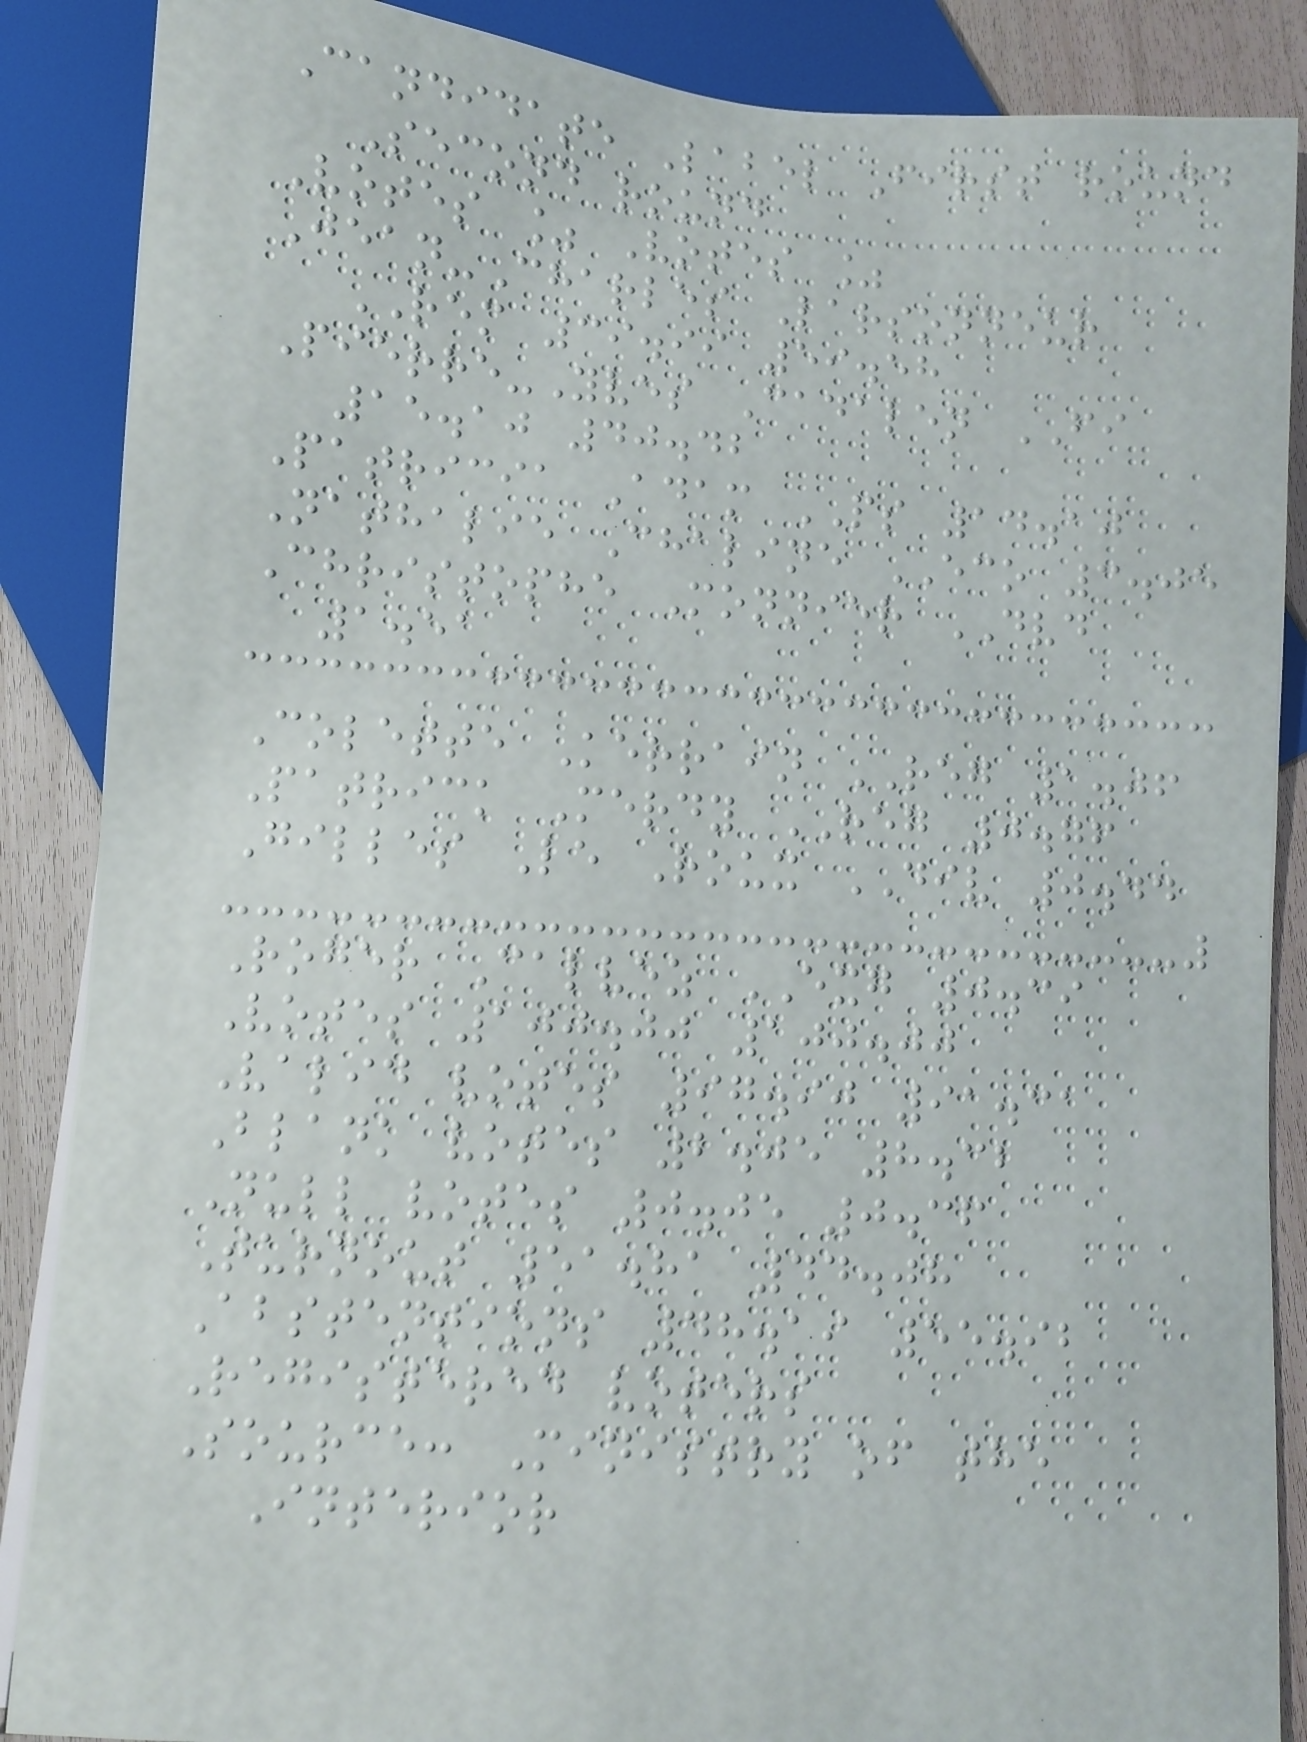Candidate Label First round
Second round
Votes % Votes %
Jean-Charles Larsonneur
REM 39.99 59.58
Pierre-Yves Cadalen FI
15.10 40.42
Patricia Adam PS 14.10
Nathalie Chaline ECO 3.05
Christophe Monnier DVD
1.51
Colette Kerrain REG 1.06
Patrick Merdy REG 0.76
Gilles Le Roux DIV 0.44
Roger Calvez EXG 0.39
Votes 100.00 100.00
Valid votes 97.90 91.31
Blank votes 2.05 8.32
Null votes 0.05 0.36
Turnout 51.81 44.08
Abstentions 48.19 55.92
Registered voters
Source: Ministry of the
Interior
